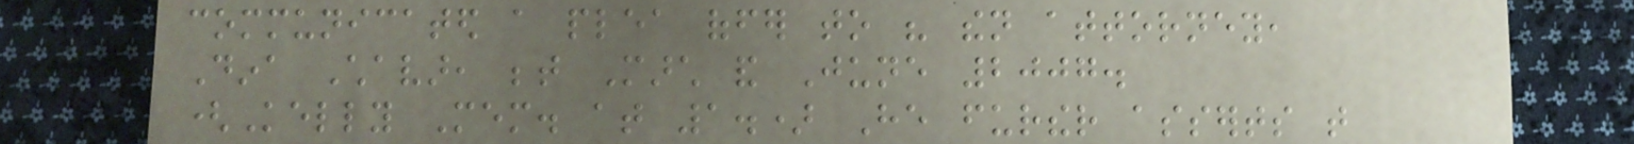communicated a plea offer to his then attorney,
Dina Chavar, between March and June 2007.
(Kelly Mem. at 1.) He further asserts that
